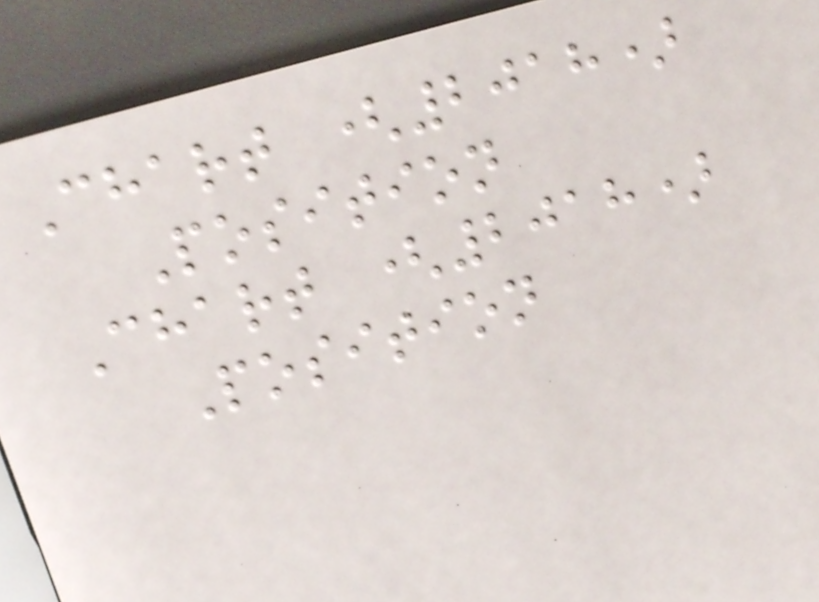Chart (2018)
Position
Chart (2018)
Position
